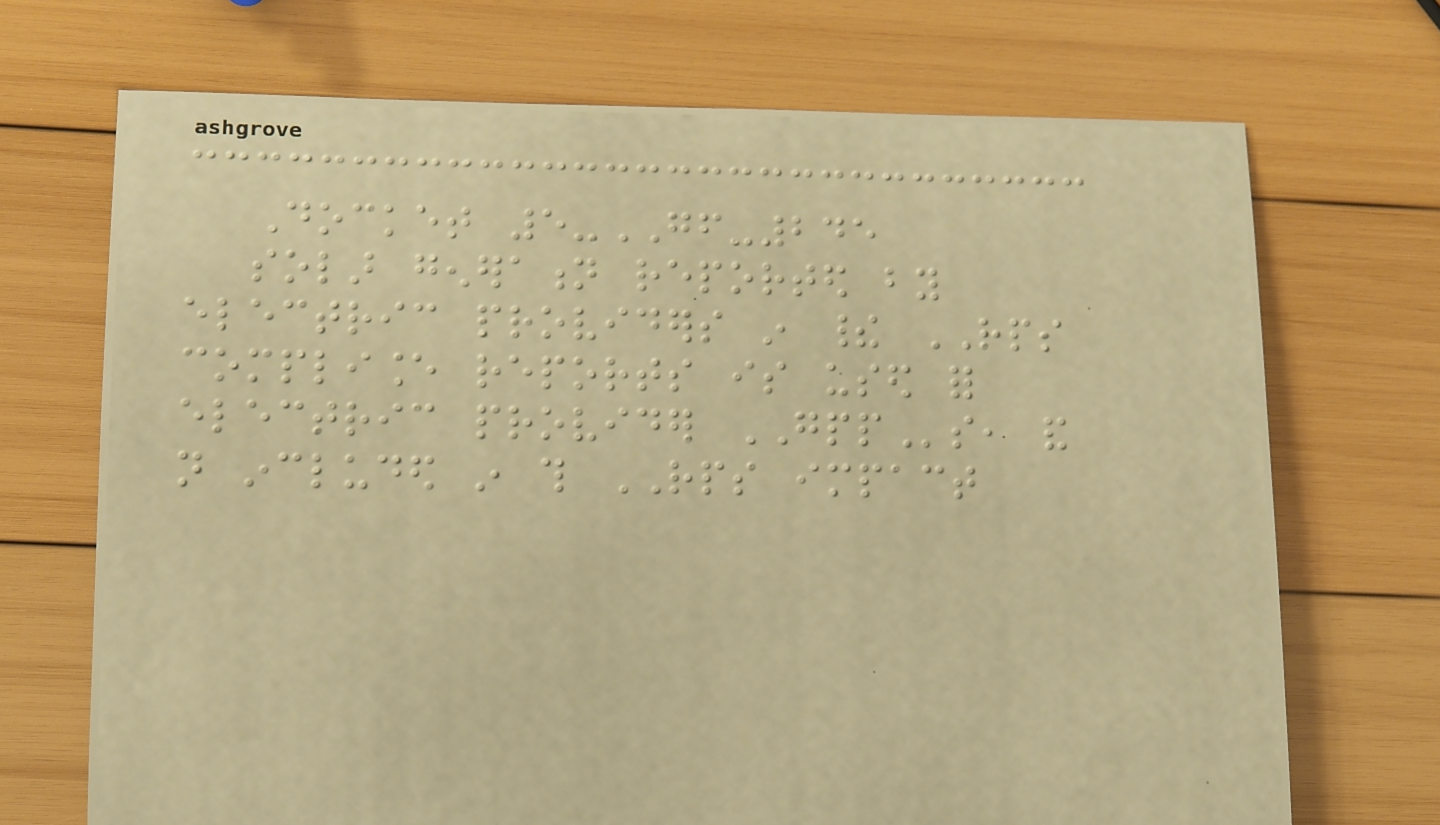Docket 5-GF-245
solar generation reported by
electric providers in their RPS
compliance reports is used for
electric provider GPPs, and
not included in this RPS impact
